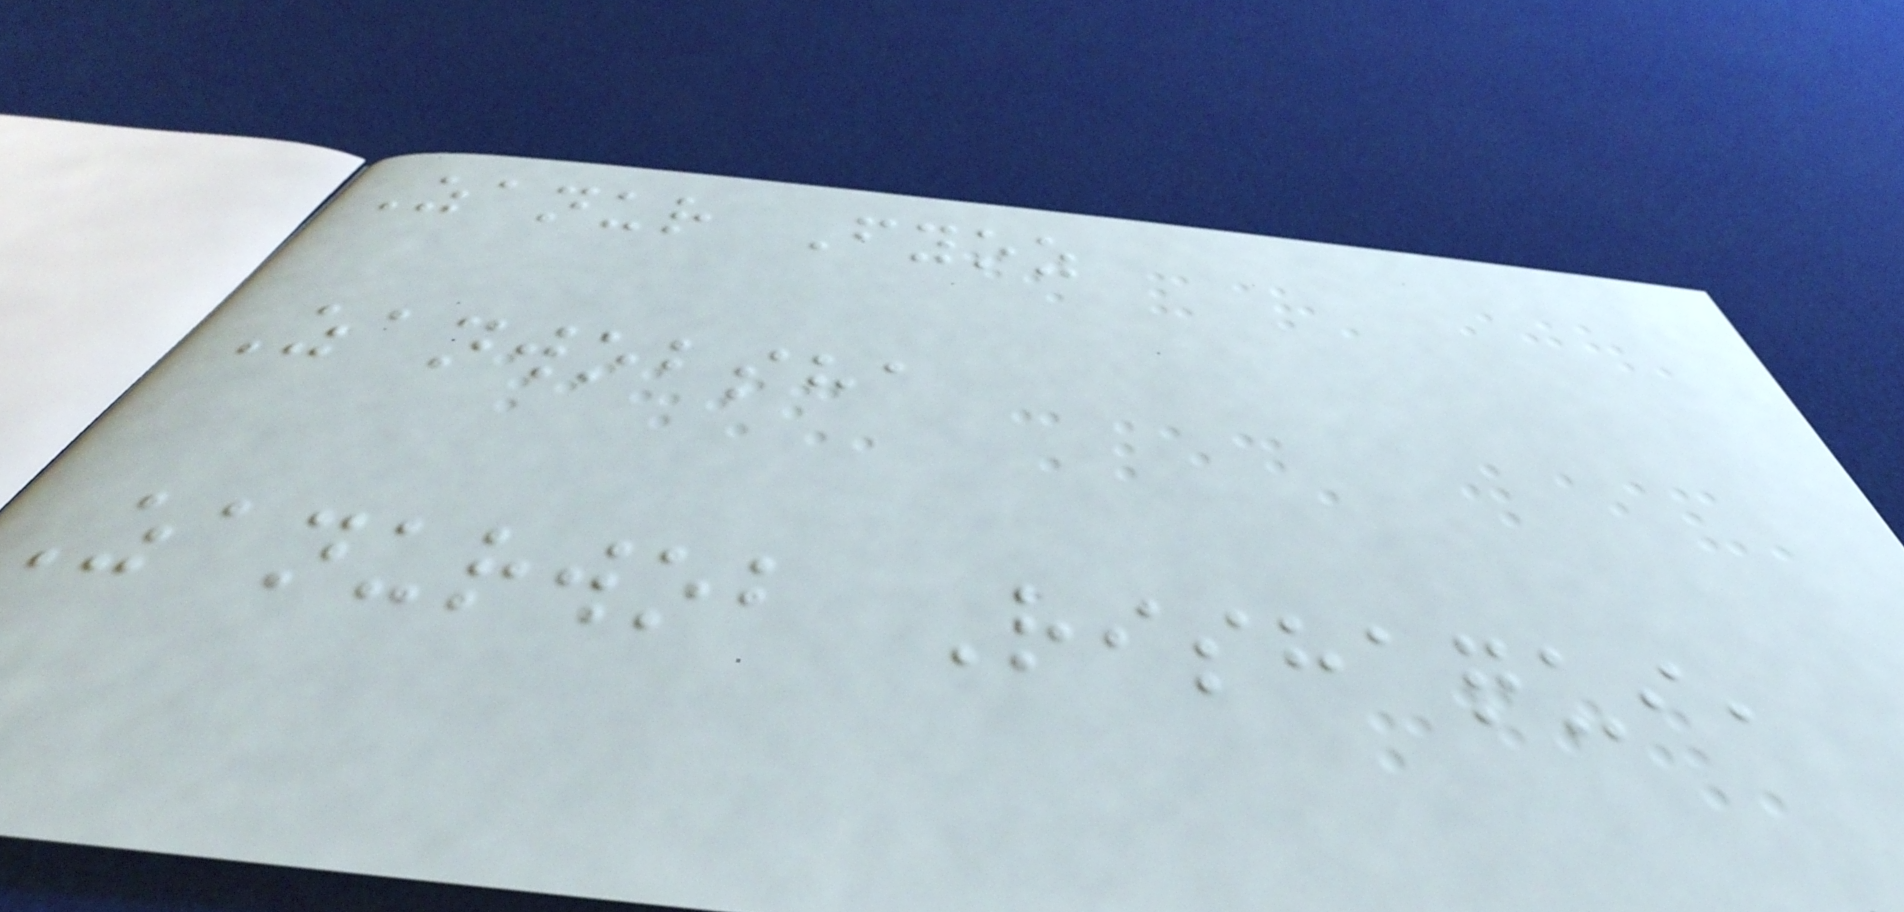Zanur Fyoz
Zanwobsha
Zanurwob Rishaqui,
